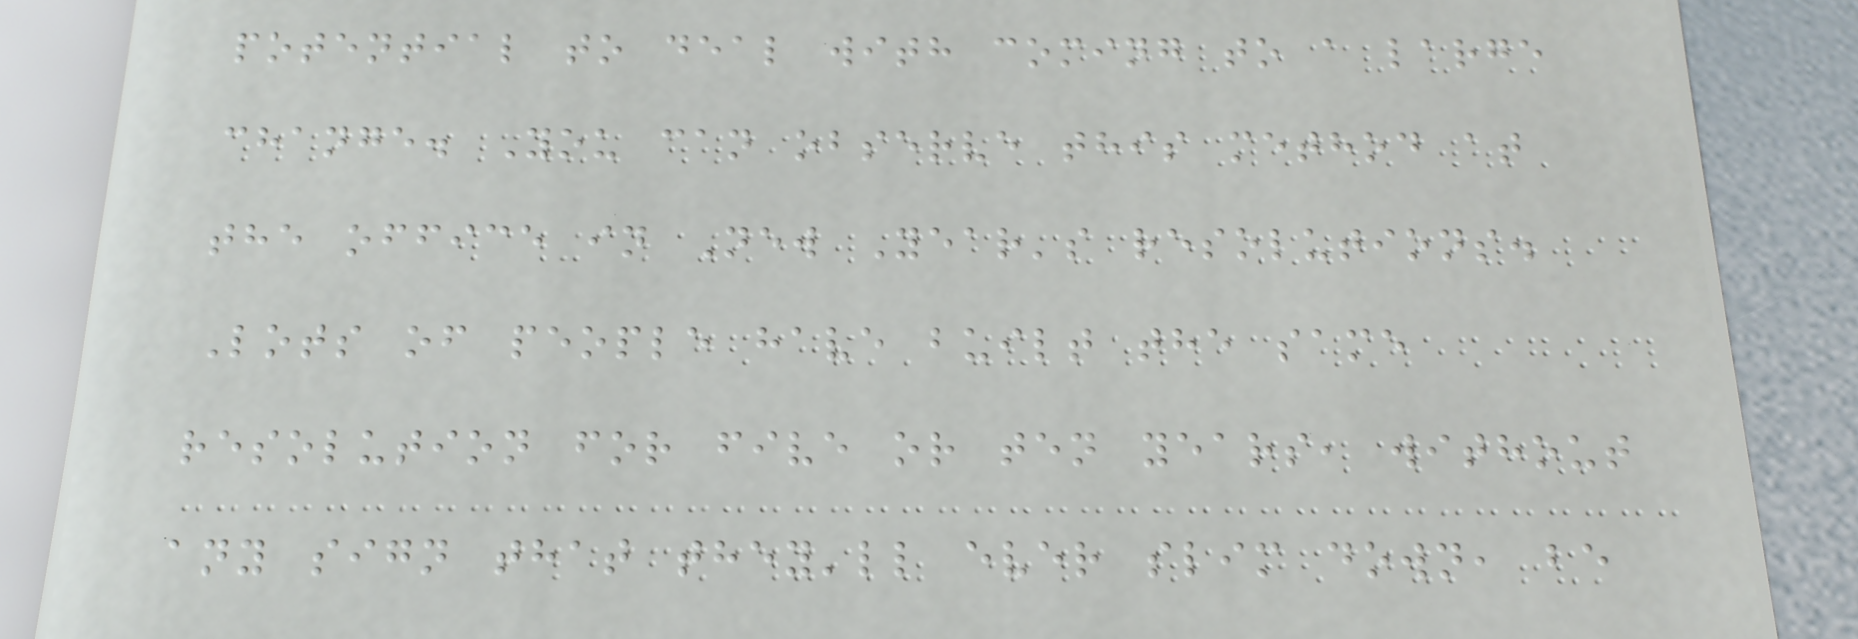potential to deal with coming to a large
change. You can observe this method at
the office in New Year's resolutions.
Lots of people have built the same
resolution for five or ten years, without
any sign that they'll ever slim down, be
